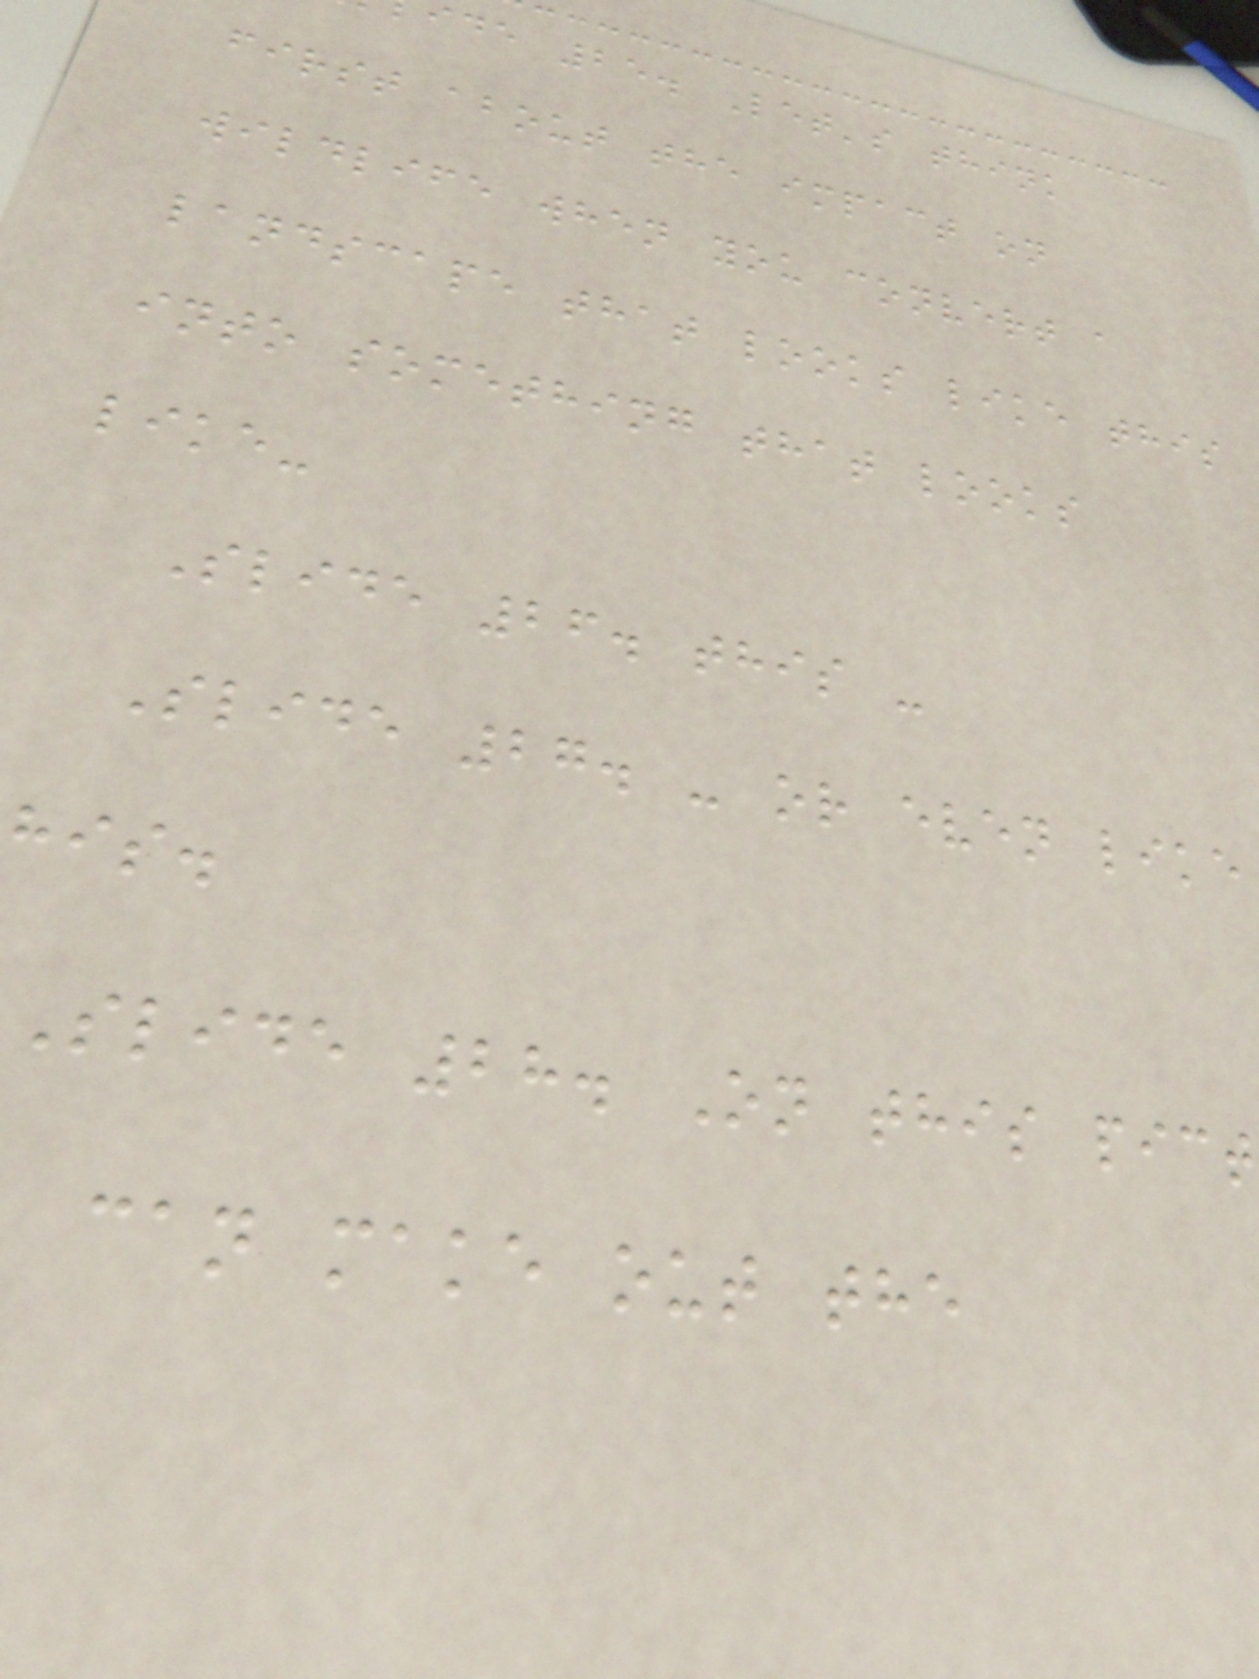ide 25. Let's think
first about the impact on
wildlife when you convert a
landscape that looks like this
into something that looks
like-
Slide 26. this -
Slide 27. - or even like
his.
Slide 28. On this pict
can make out the
